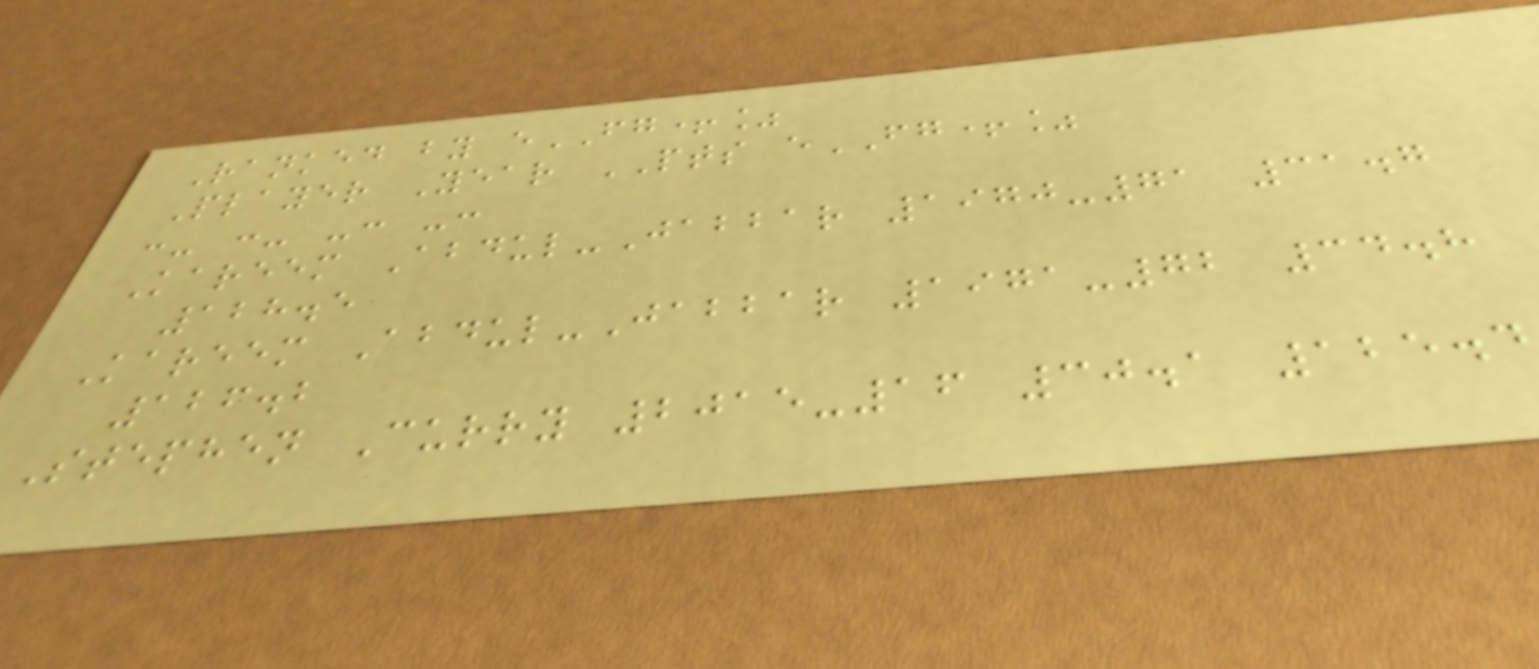Ranked by eFG+%
Player Year PTS eFG+%
:- :- -: -:
Kareem Abdul-Jabbar 1970-71 31.7
128.5
Kareem Abdul-Jabbar 1971-72 34.8
126.2
Stephen Curry 2015-16 30.1 125.4
